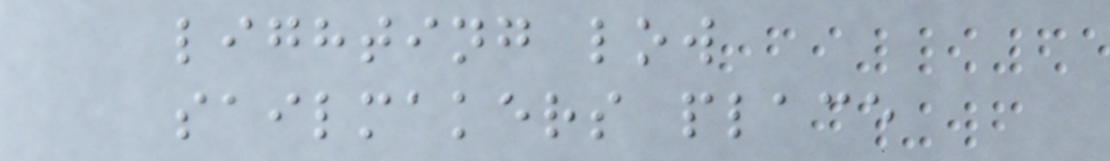lighting low
sailmakers place
